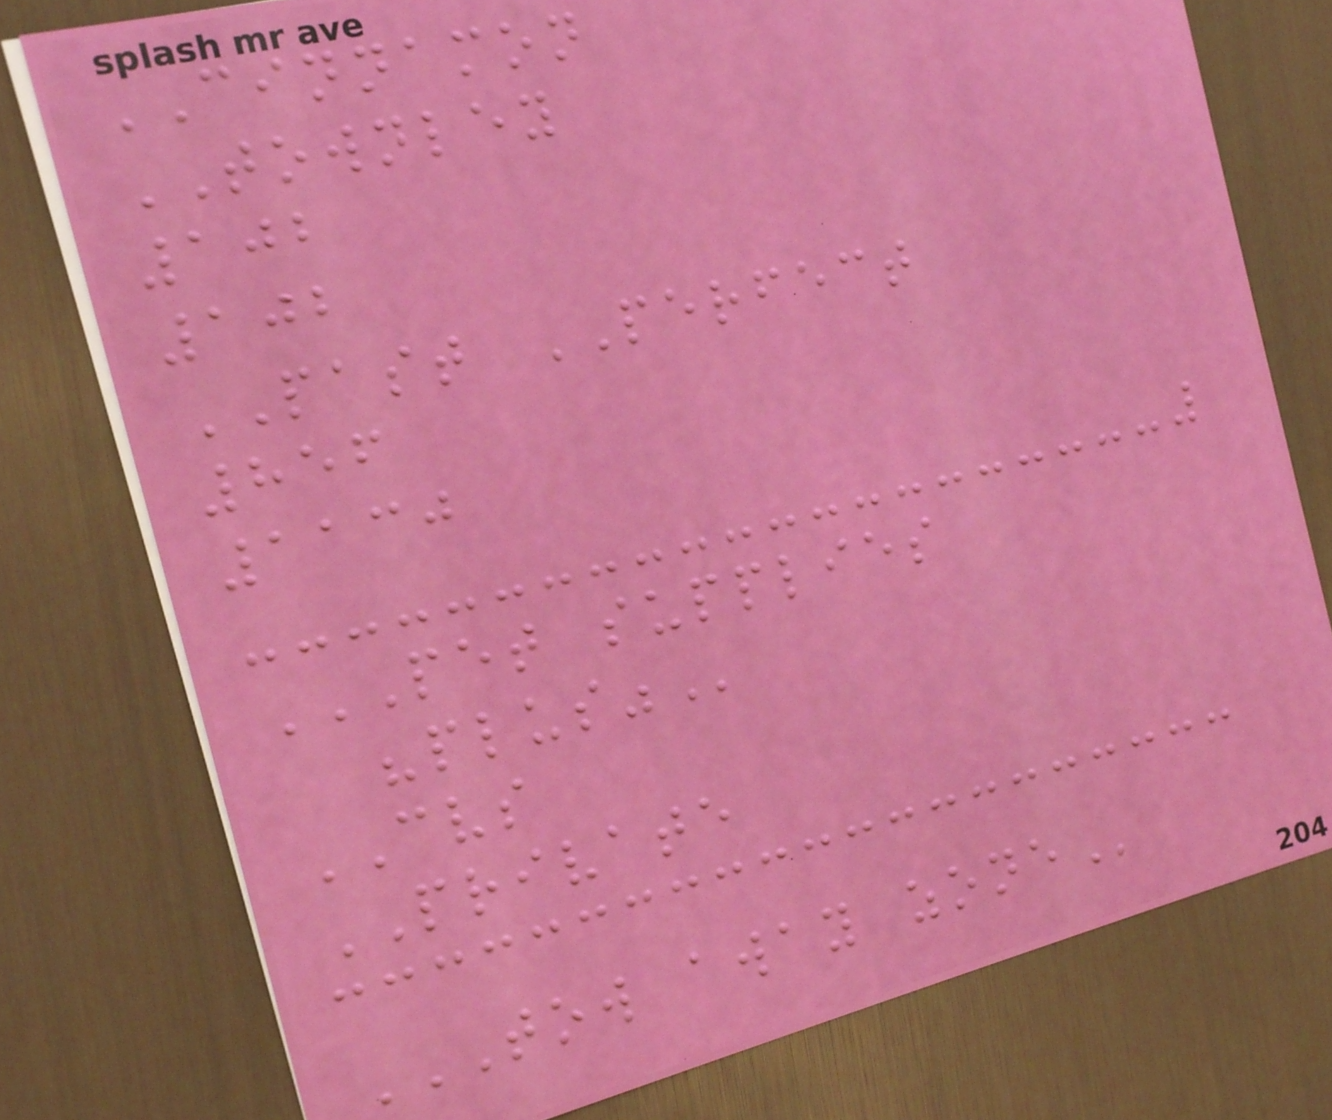CINNAMON
TOWNLEY
102
102
PAST PERFECT
856
1130
PET SUPPLIES
"PLUS"
CVS
PRIVATE
TOW AWAY ZONE
